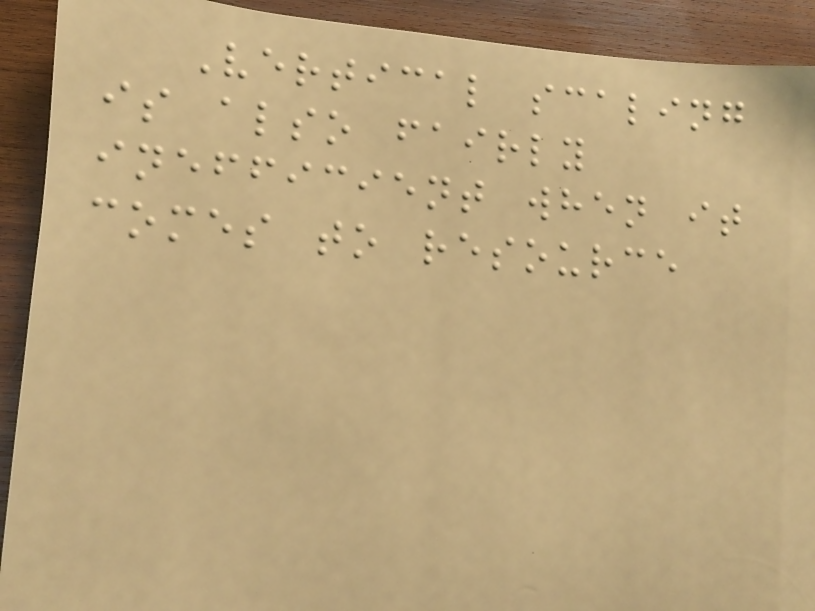Vertical scaling
is also fairly
inefficient when it
comes to resource
